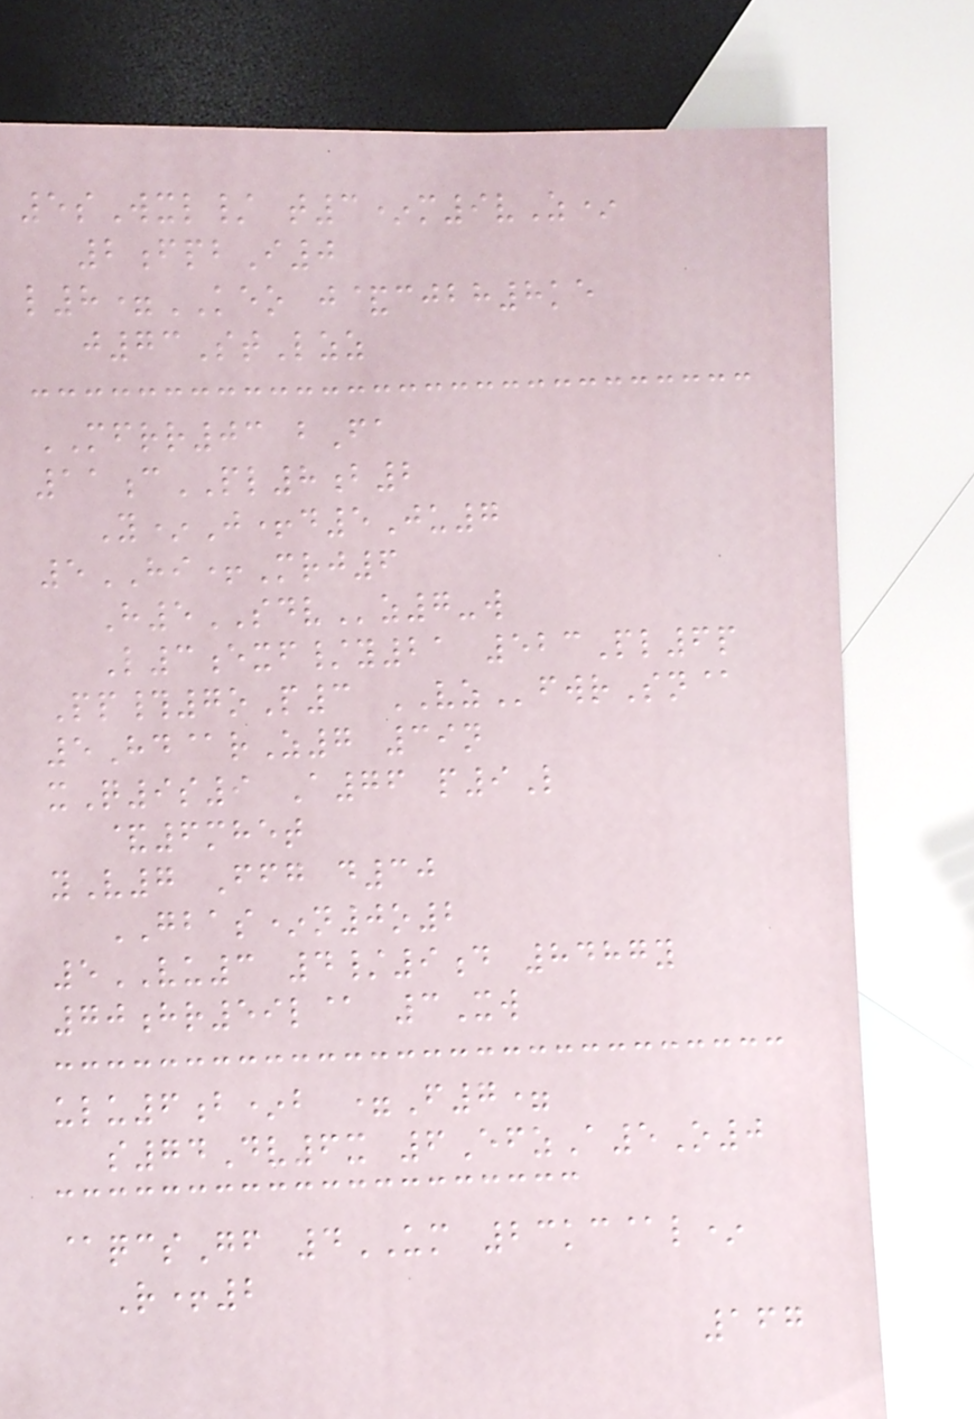5sWxl/ t3*m9vZ*
2fpbI0
l8=KEO j&cjbh8ke
j73StLzz
MFRR03 bFa
11cPL8b2
Y*J+d5Ju7
5HI+Mrj6
H5SDVz7-w
L3exf/y21 523Pl6p
Pp#7oP3 VZfwrSn@
5Hd@rZ7 39n
xQ9s9 A76 p9L
&6mhet
yV7 Ffg d30
GBAS*n0o2
5VU3 4/9d 8487y
70hr59l@ 3Xw
ulu6b*b =F7=
s74Dv6x 6EfzA5O0
@qcsGf 4UM 23kc@l*
R+2
167
